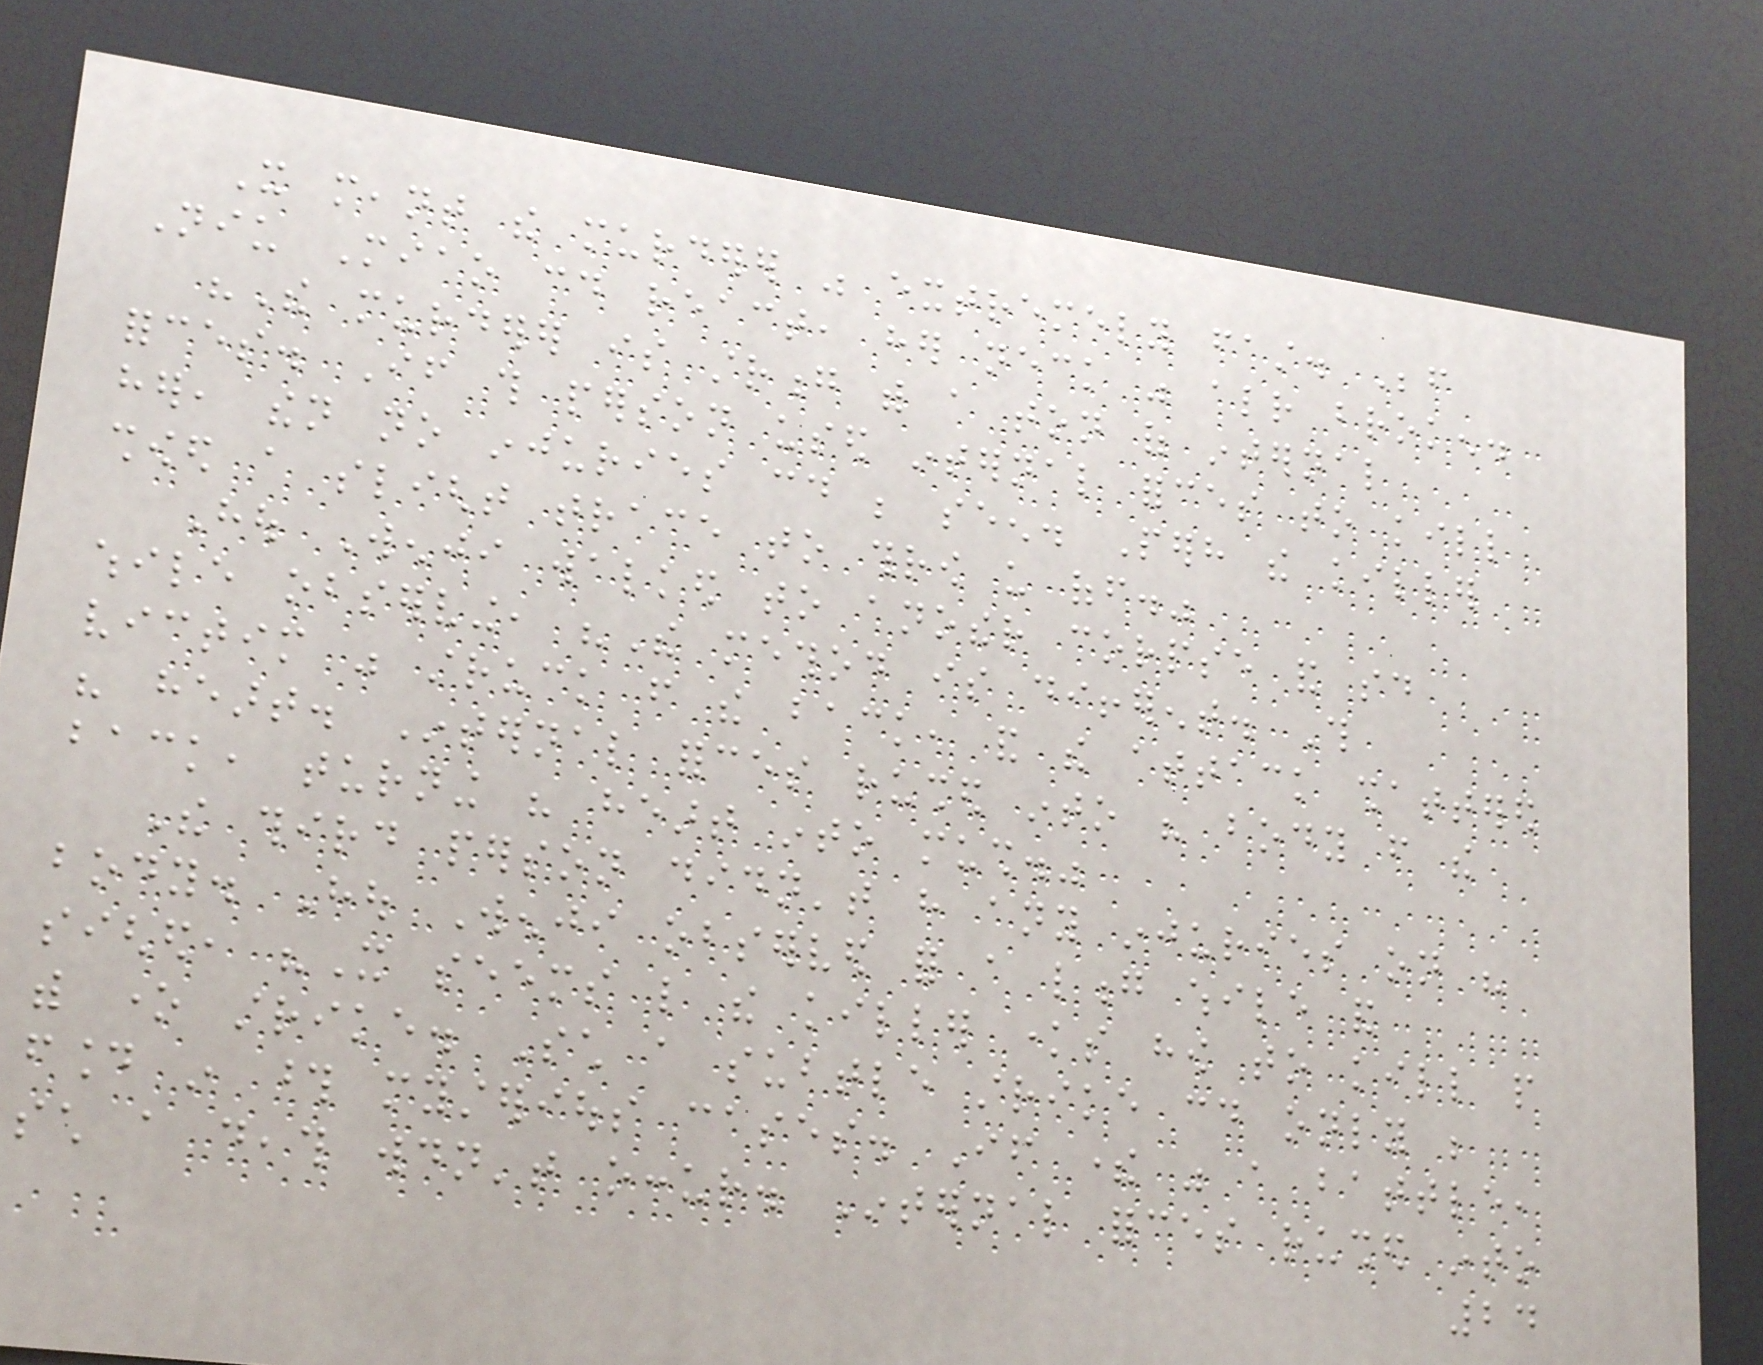It meant the murderer was extremely fast. Before
Niu Miao could react, her neck was already broken.
"The murderer is strong with a ton of internal
forces. If this person used internal forces to kill
her, then no injuries could be seen. Perhaps the killer
showed a slight trace to throw us off."
Hou Wenji walked to another corpse and said
while observing, "The method is different. This
victim was struck from the back, and the attack shattered
his heart. Internal forces rushed into his body from the
back, turning his heart into mush."
The third person didn't have any injuries on his
body. Hou Wenji observed for a long while and
sighed, "It seems like the killer knows how to kill people
with one strike. Such a subtle strike could only be
found in those mysterious cases. If there was a battle,
such a death wouldn't occur. Internal forces rushed into
24
